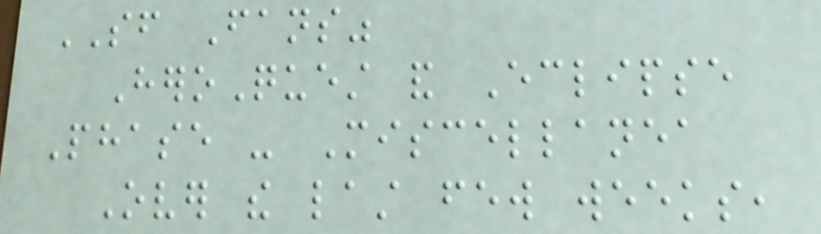SF Fans"
HeroQuest and Eclipse
Phase - Miscellanea
Over the last few weeks,
